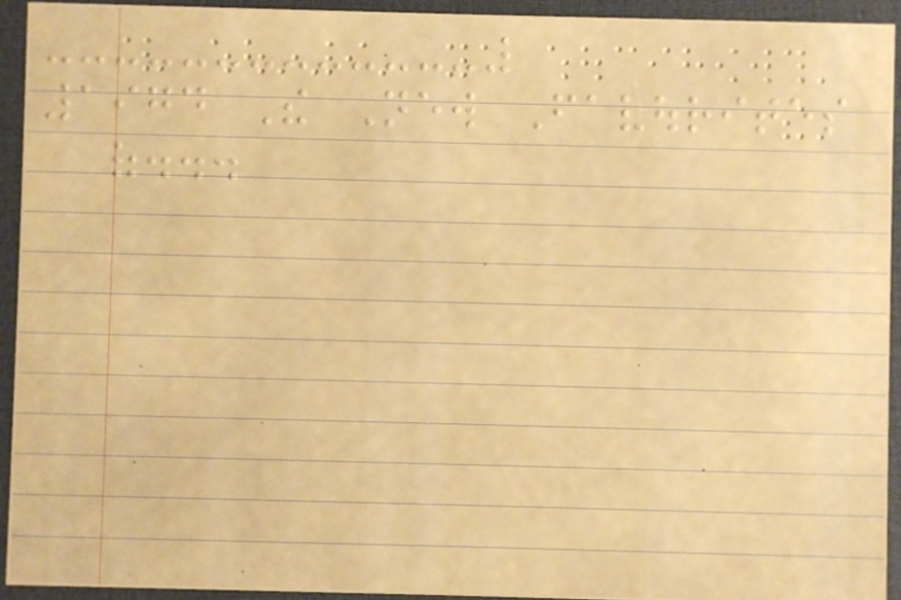1974 The New Favourites
of...
